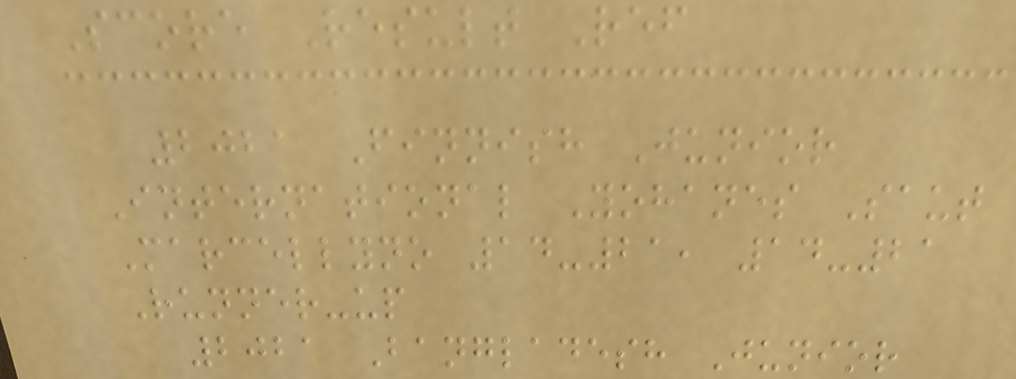Score Result Ref
2021 Finnish Junior
International Yohanes Saut
Marcellyno 14-21, 14-21
Runner-up
2021 Bangladesh Junior
